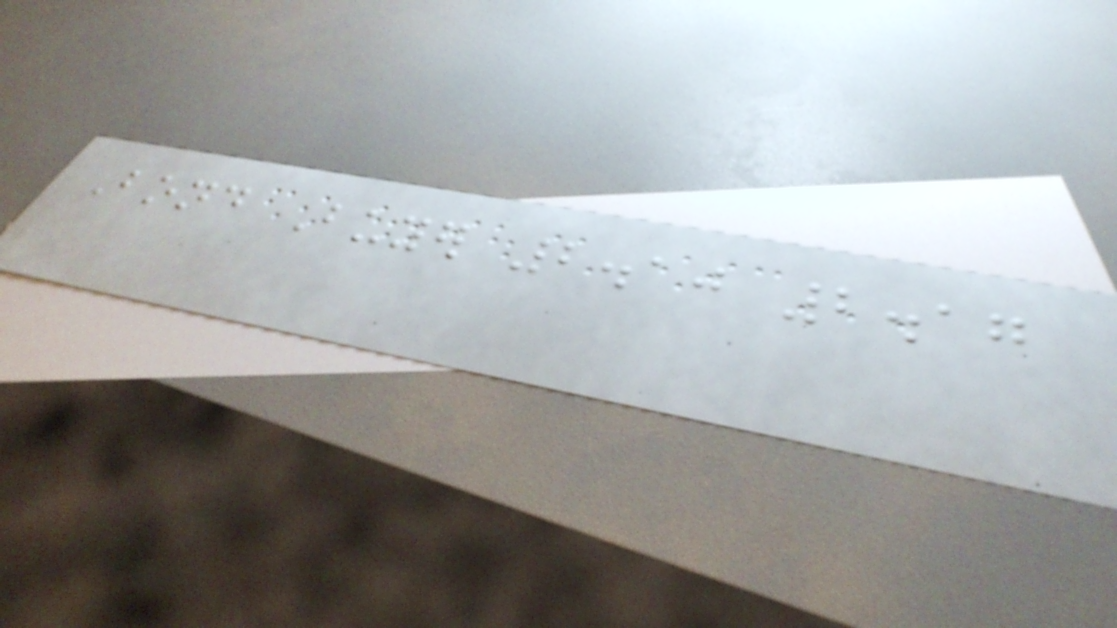Bond Buyer 2.10 2.17
